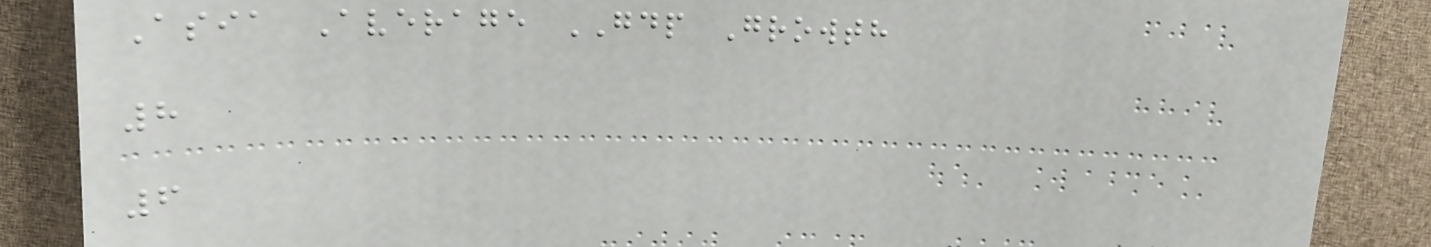Asia Average GDP Growth
8
6
